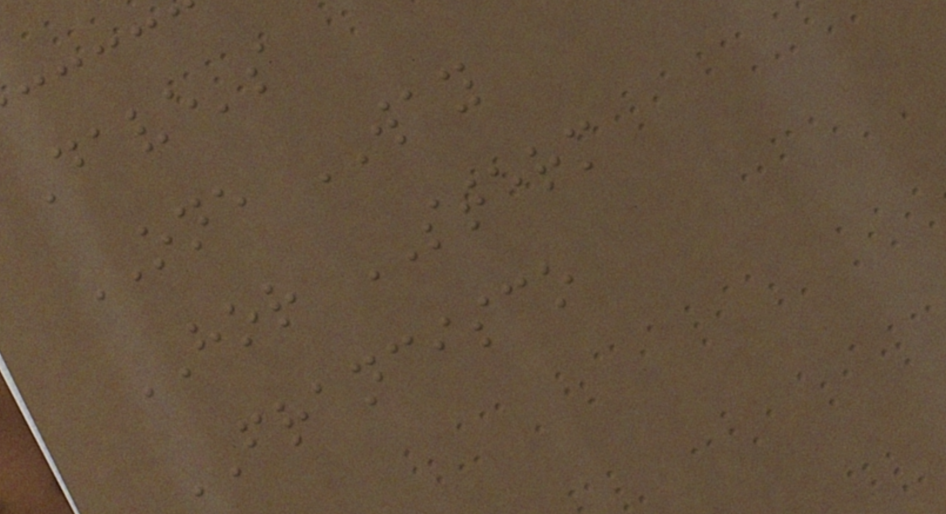Dave's
ONE WAY
HOR STERM
FRANCISCO
